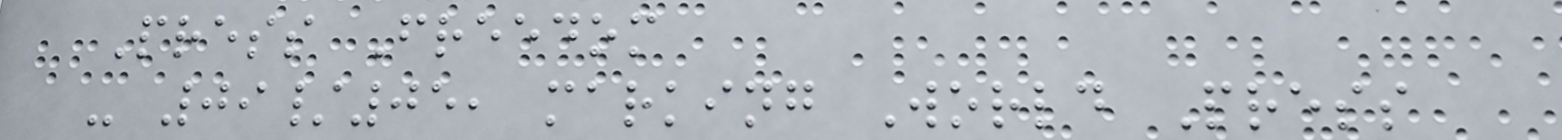Press Freedom
- 09/05, marking World Press
